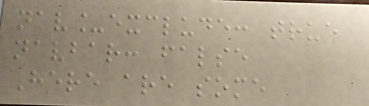nav_exclude: true
navbar: false
Here are some
